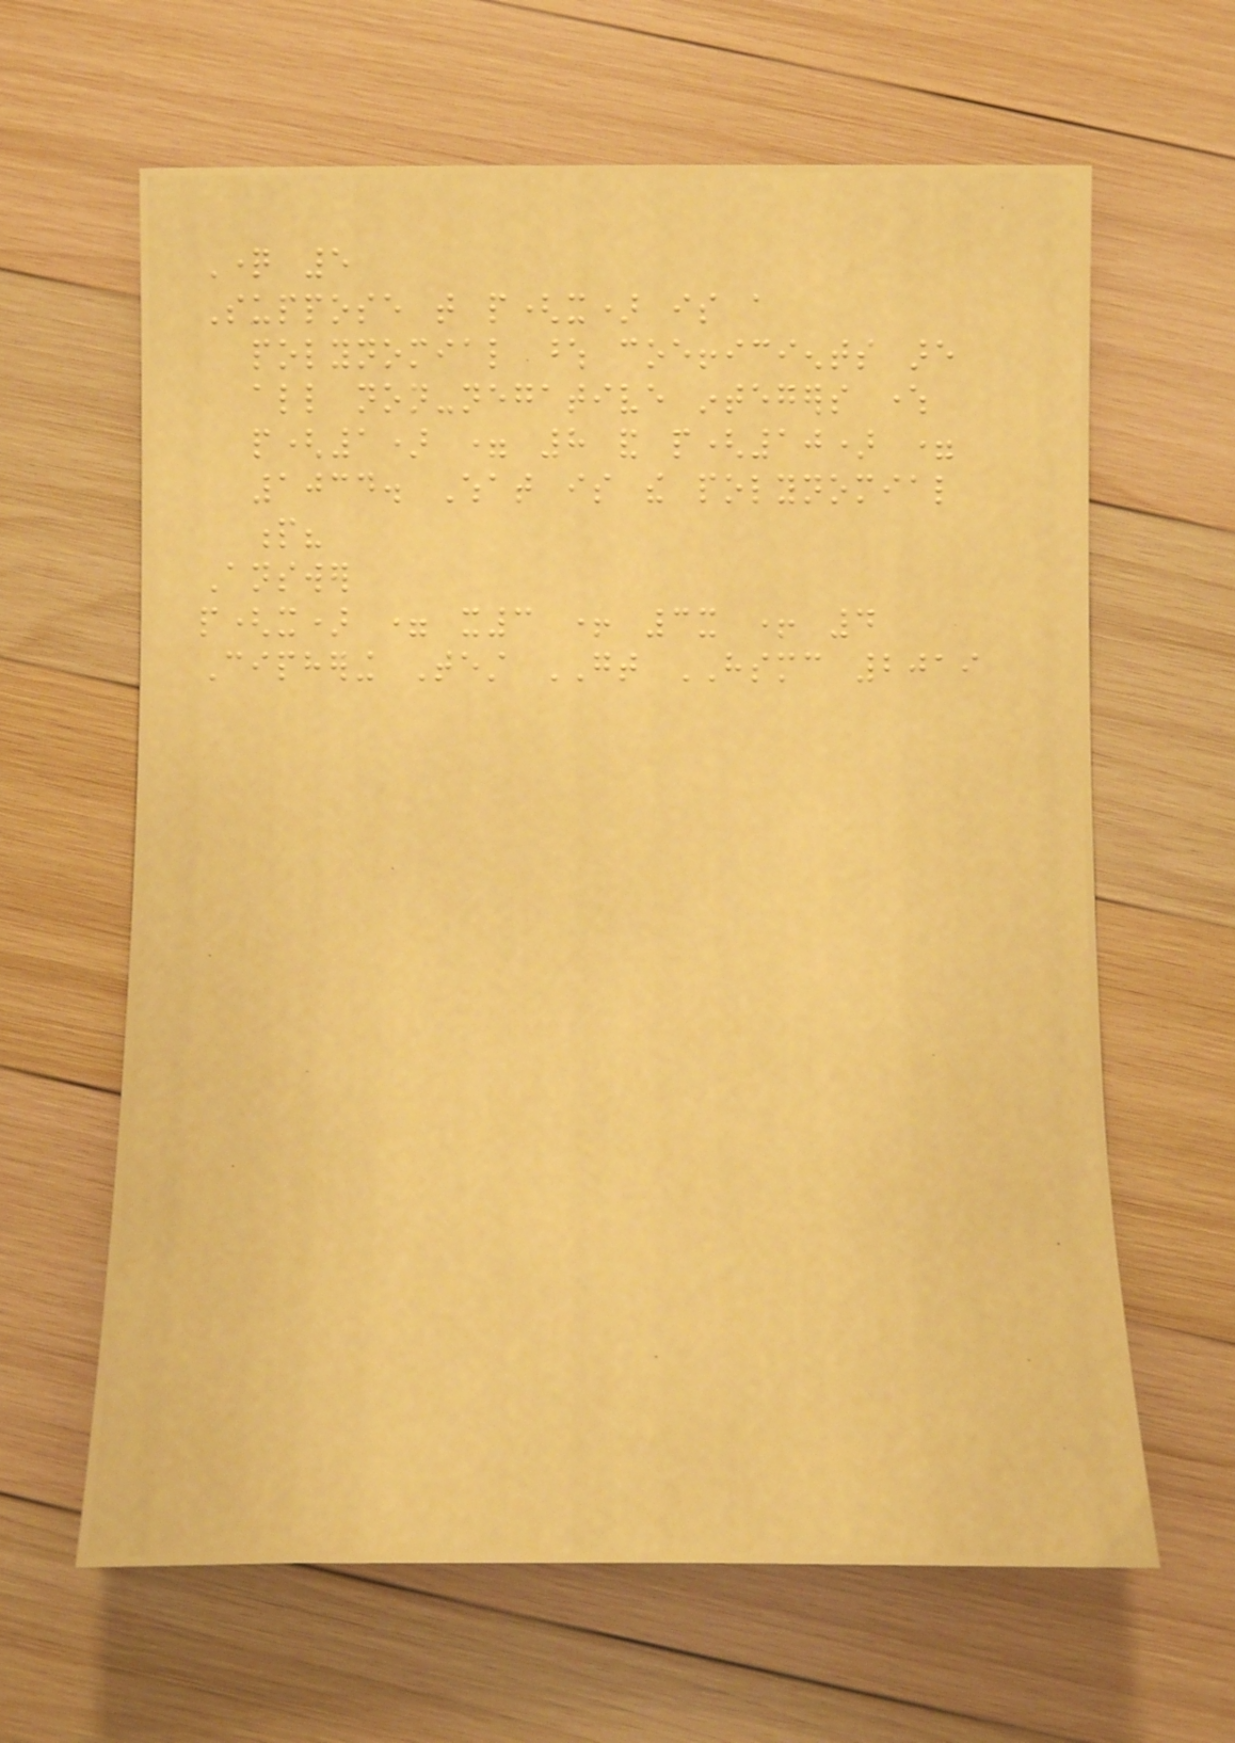Question 5
Suppose that p(x) is a
polynomial whose coefficients are
all non-negative integers where
p(1) = 8 and p(10) =
1034. What is the polynomial
p?
Answer
p(x) = x3 + 3x + 4
Ciphering Test GT HSMC 2019
